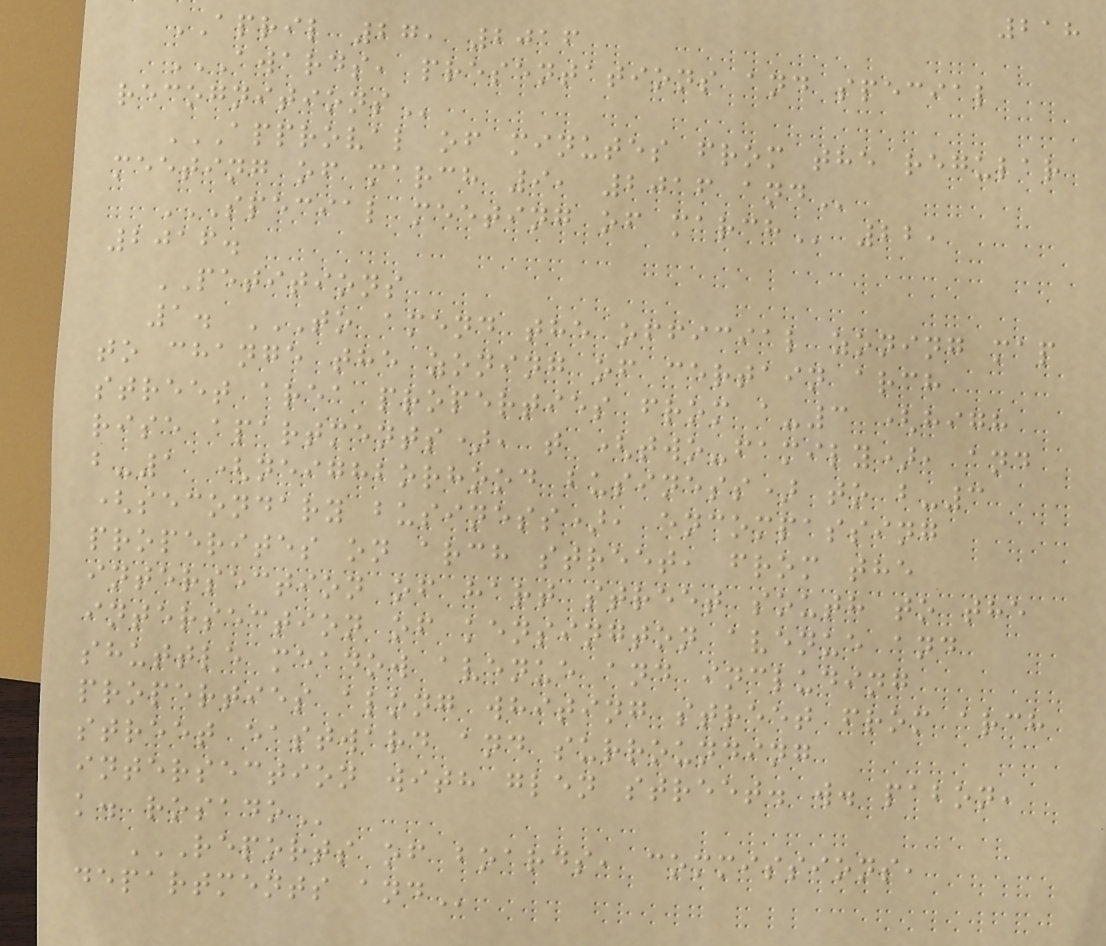218
APRIL 27, 2016
AWARDS, PRESENTATIONS AND SPECIAL
RECOGNITIONS
APPROVAL OF MINUTES FROM THE REGULAR
MEETING OF MARCH 9, 2016 AND
SPECIAL MEETING OF MARCH 22,
2016.
PETITIONS
1. TO AMEND THE OFFICIAL ZONING MAP
TO CHANGE THE ZONING OF CERTAIN ARCH
STREET AREA PROPERTIES FROM A-3 (HIGH
RISE APARTMENTS), T (TWO-FAMILY), AND
B-1 (NEIGHBORHOOD BUSINESS) TO B-3
(SECONDARY BUSINESS), ENCOMPASSING
PROPERITES ON ARCH STREET, FROM THE
INTERSECTION OF HART STREET SOUTH TO THE
INTERSECTION OF KENSINGTON AVENUE AND
SHUTTLE MEADOW AVENUE AND INCLUDING
PROPERTIES ALONG WHITING STREET FROM ARCH
STREET EASTWARD AND SURROUNDING
INTERSECTION WITH GLEN STREET. W. PABON,
K. ROSADO
REPORTS OF BOARDS, COMMISSIONS,
DEPARTMENTS AND
